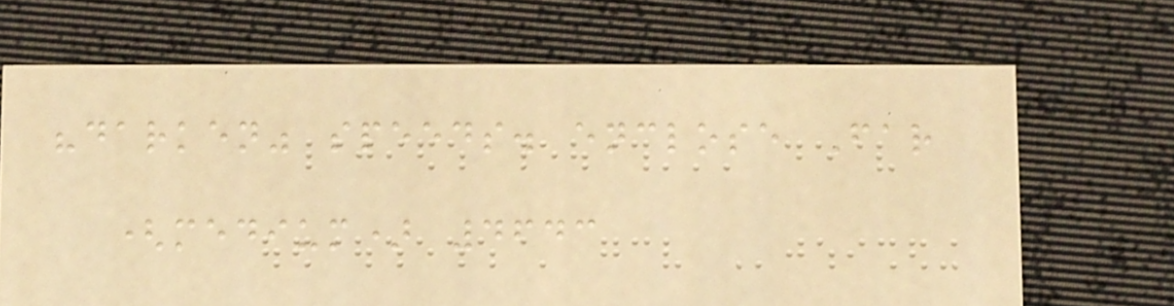"darken" speeds. enclose Far
(medium) 4643
